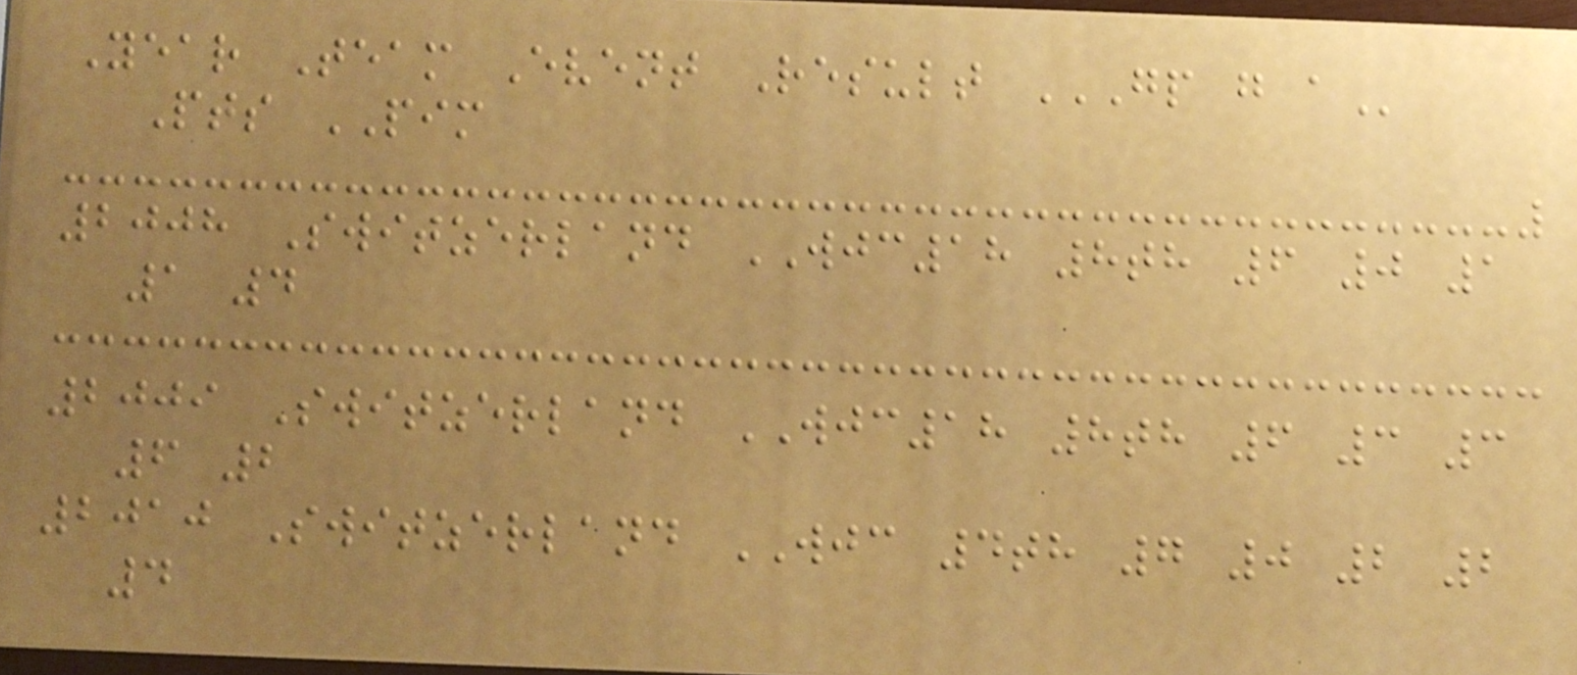Year Team Event Result GP G A
Pts PIM
2008 Switzerland WJC18 8th 6 0 1
1 4
2009 Switzerland WJC18 8th 6 3 3
6 2
2010 Switzerland WJC 4th 7 0 2 2
4
